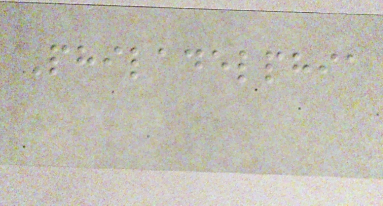Philadelphia
